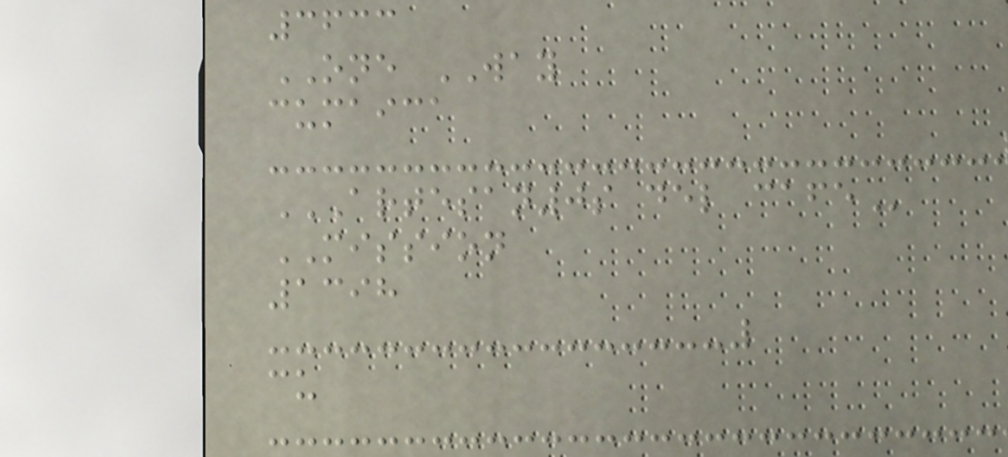3633
ONE WAY
cumaica
ARTESAN0S DEL CAFE
MISSION
1398
cu
